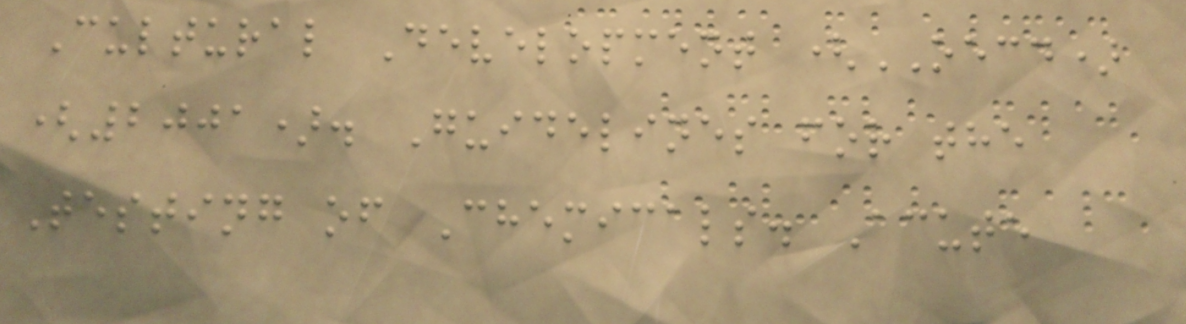Cultural Development (OECD)
(2001). Guidelines for the
Testing of Chemicals. Acute
